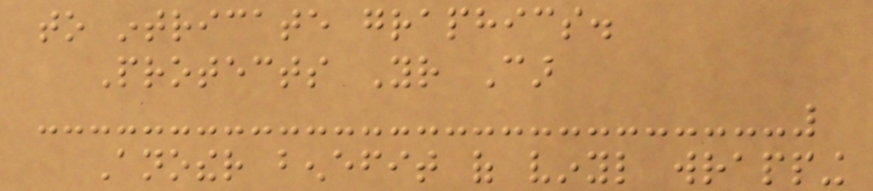to intricate graphics.
Protects Your Car
Another benefit of vinyl wrapping
